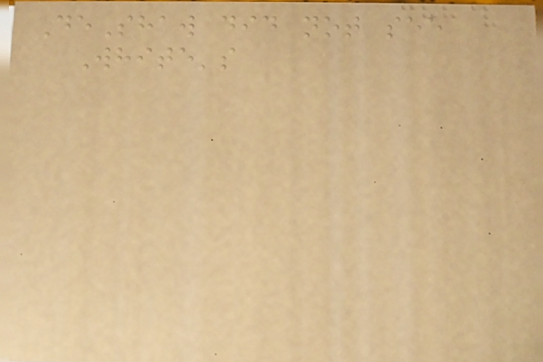DeShaw did not see
White's
